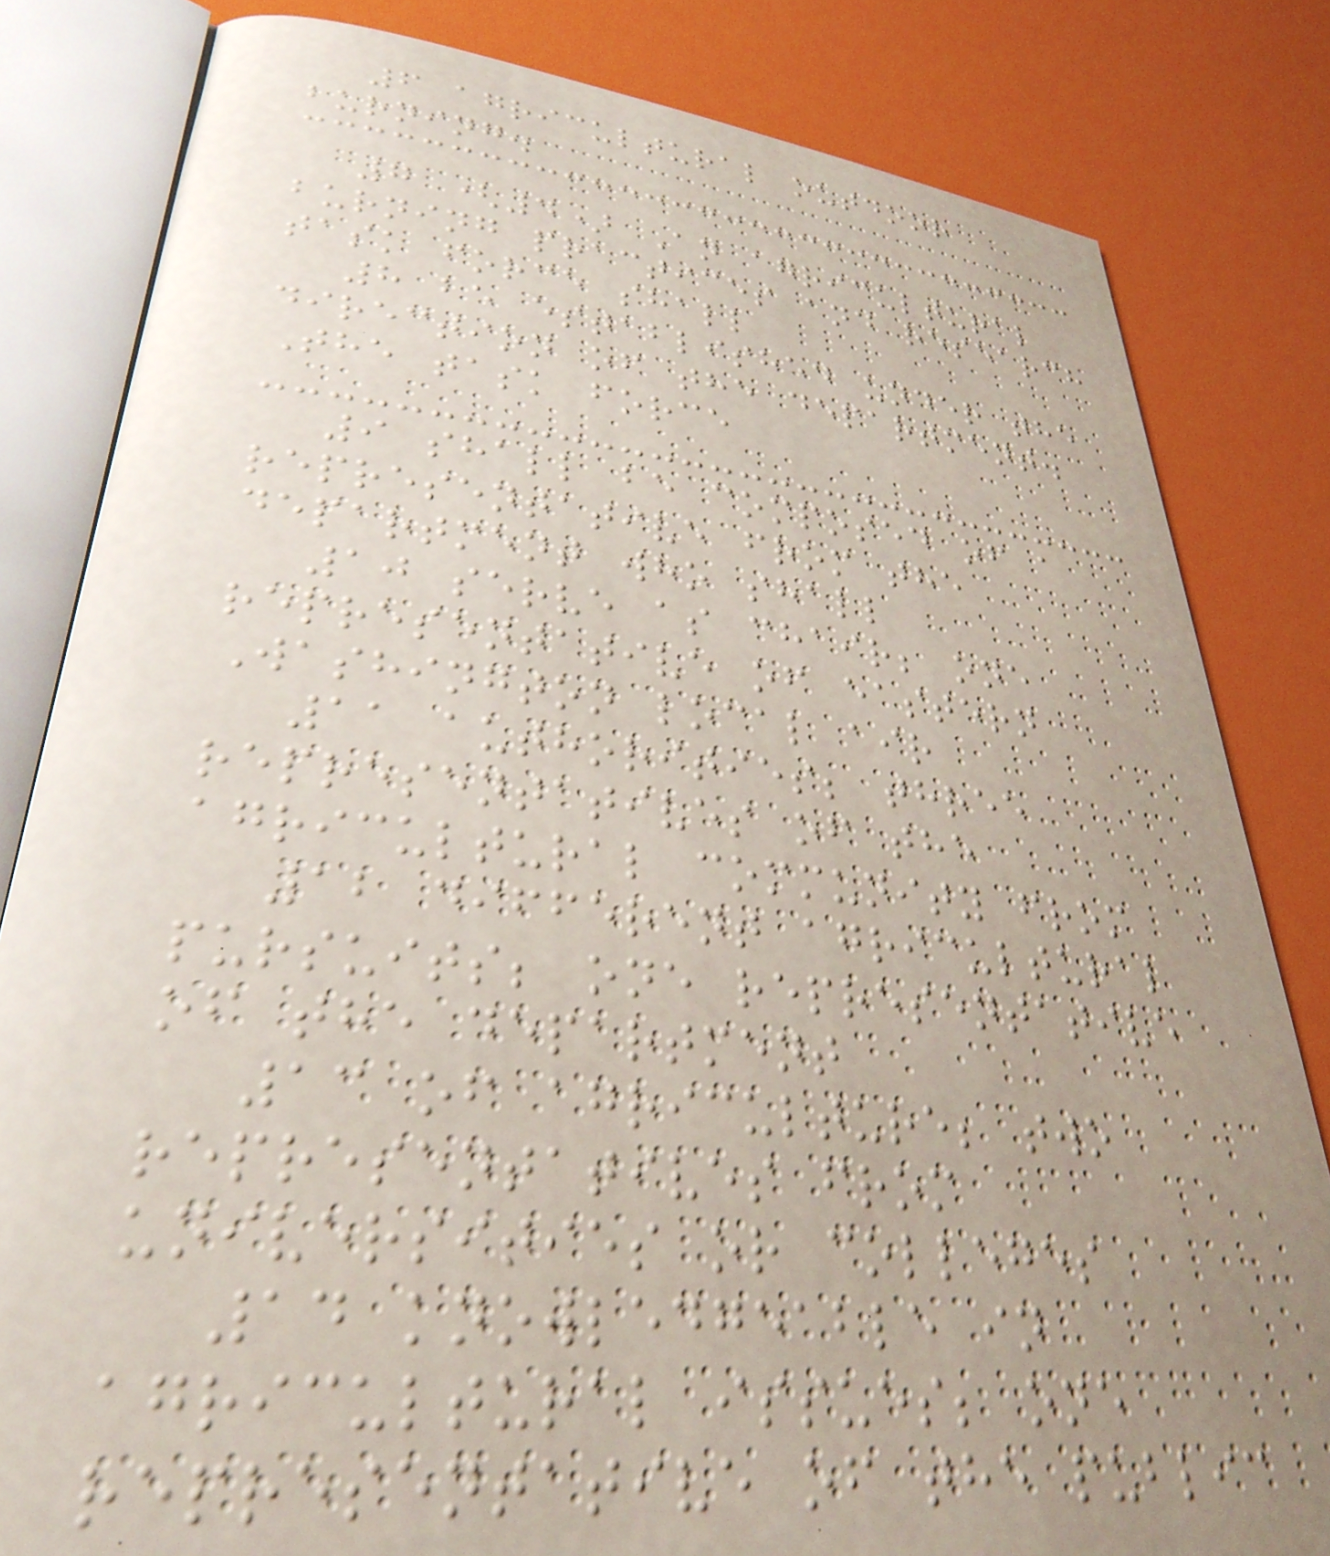6 agricultural outdoor
burning.
7 (4) An agricultural
burning practices and research
task force shall
8 be established under the
direction of the department.
The task force
9 shall be composed of a
representative from the
department who shall
10 serve as chair; one
representative of eastern
Washington local air
11 authorities; three
representatives of the
agricultural community from
12 different agricultural
pursuits; one representative
of the department
13 of agriculture; two
representatives from
universities or colleges
14 knowledgeable in
agricultural issues; one
representative of the public
